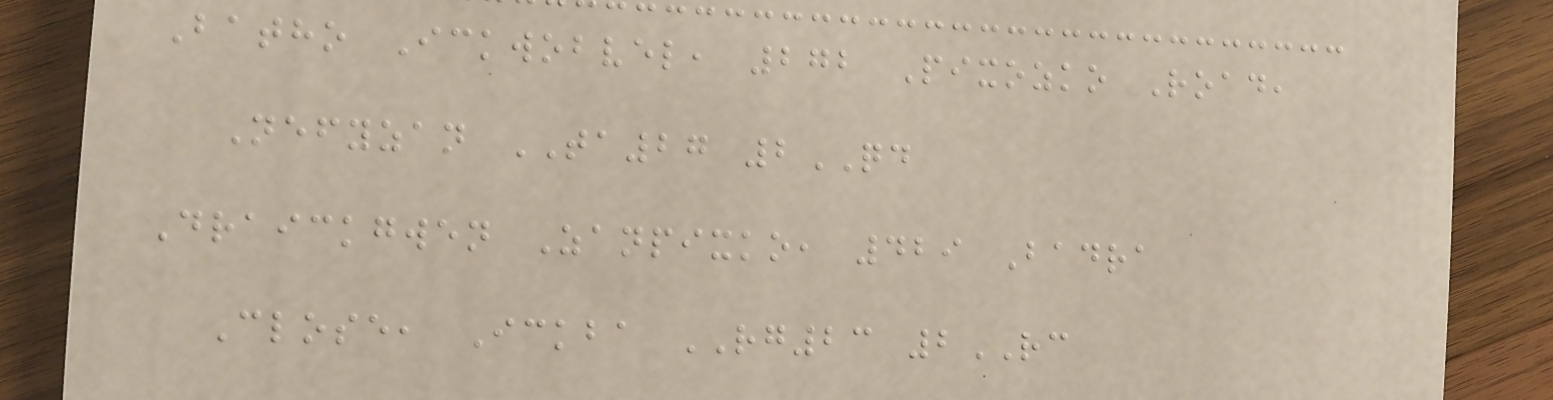Batho Ickwobvel, 272 Pixozko Road,
Nefyzan TA27 2QD
Draickgwen Zanpixko, 429 Badra
Close, Ickba RG23 2RC
